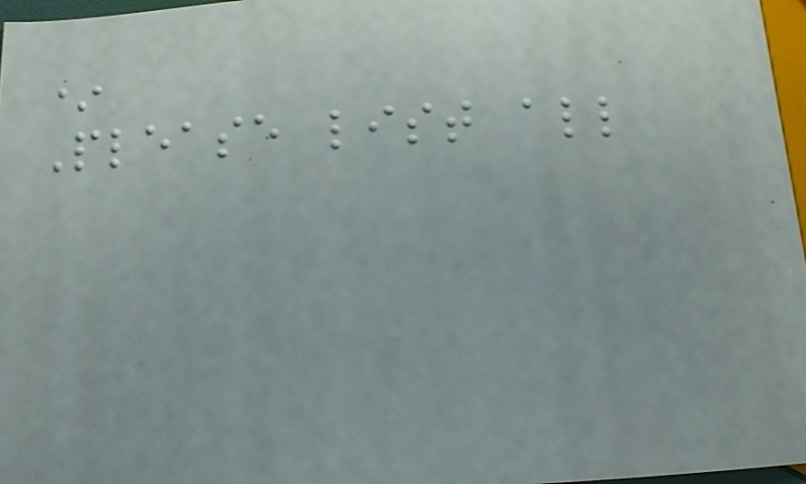*
Please list all
